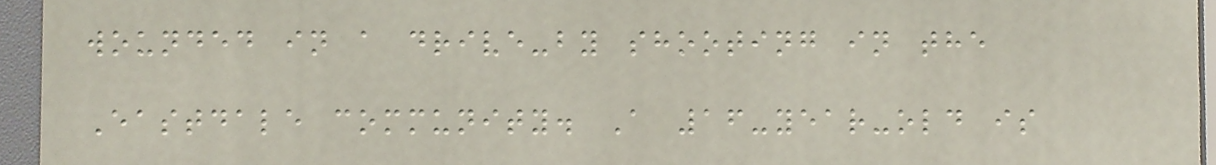wounded in a drive-by shooting in the
Eastdale community. A 16-year-old is
